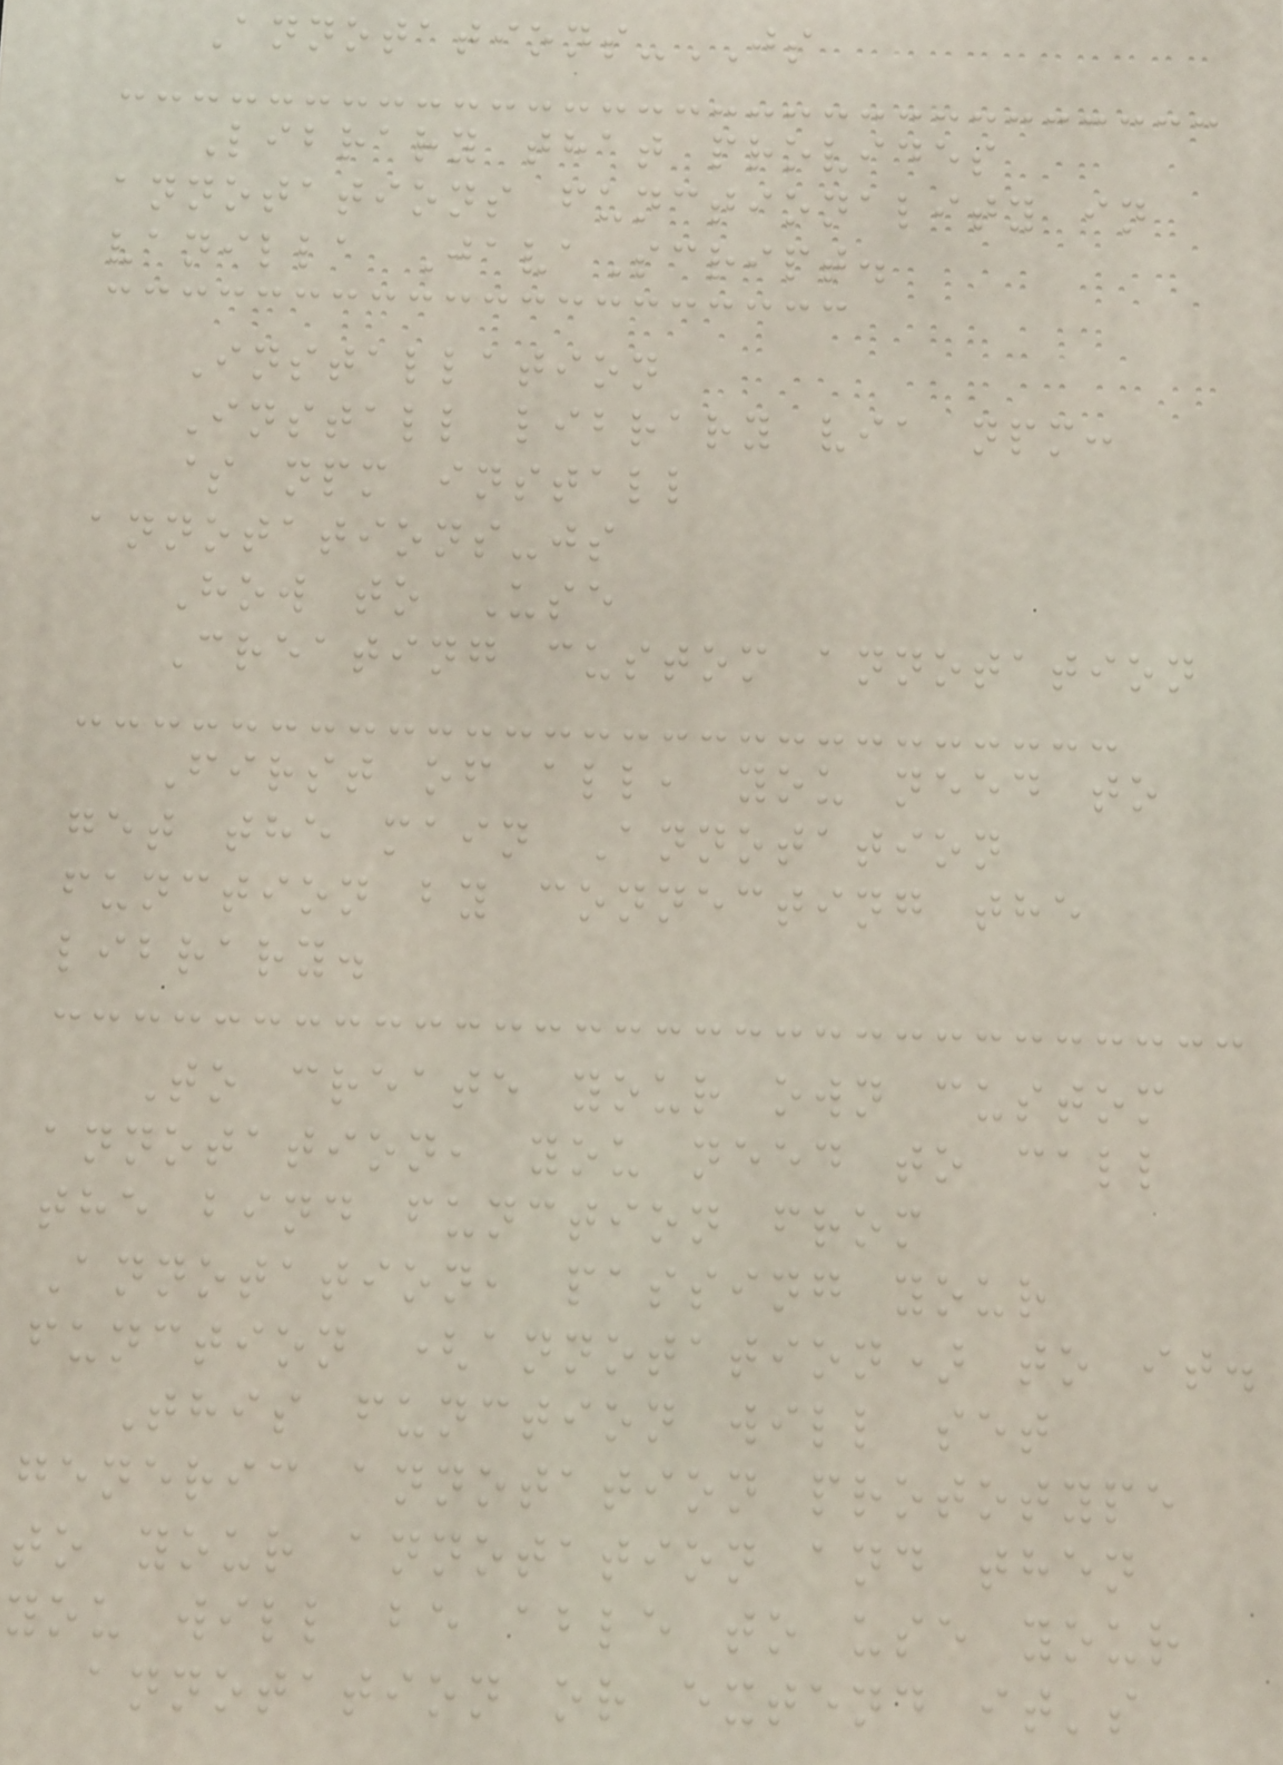Annotations-JS
Library that provides
annotations functionality in
vanilla JavaScript.
Installation
Install library via npm:
$ npm install
annotations-js
How to Use
Creating custom annotation
First of all, you need to
get the main Annotation
function by connecting the
library.
To create your own custom
annotation, you need to call
the bind function from
Annotation, passing your
function (annotation) to it.
This function will set
generic annotation prototype
to your annotation and then
you will be able to use your
annotation or extend it's
